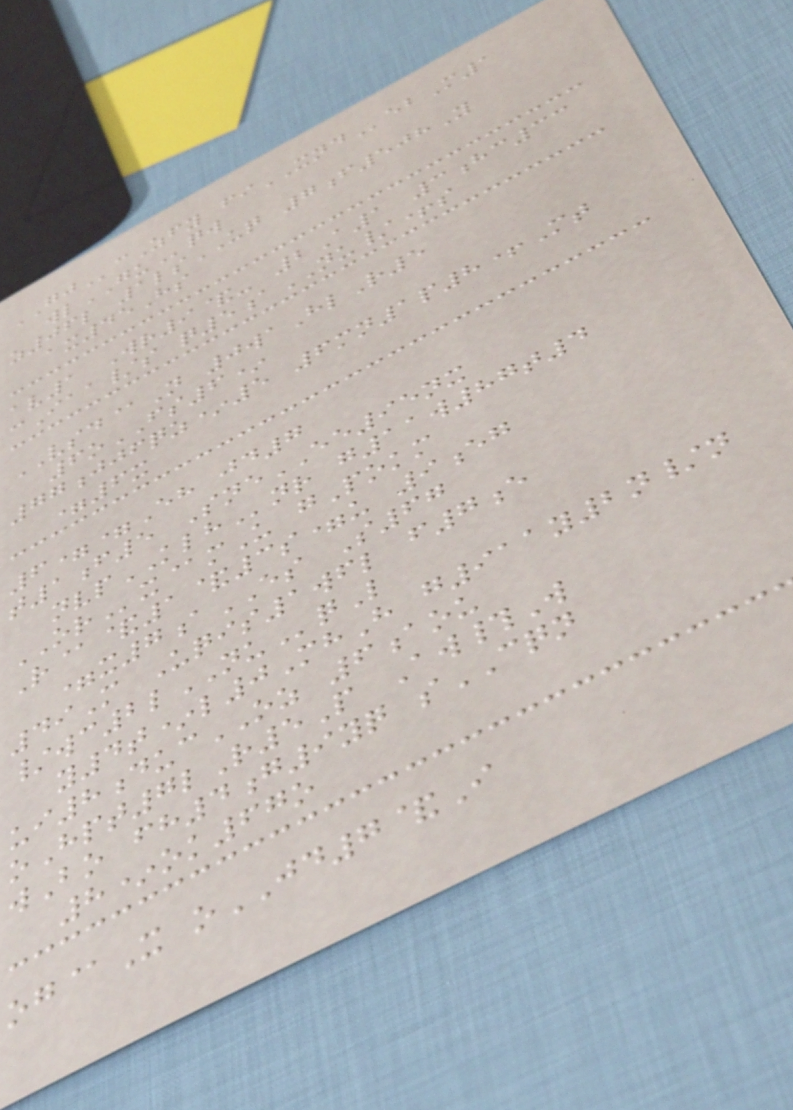GJcZfy fiXNDebM1
wlGUqw
z06l 1lsUQ 7f508Y
ax45Hs
av1 Wr9&- 2A1 3hc33
cIaa/s q5aNU/+s
VSD@N 0waHlR5
6oFS6*
77jjfqz*5 6mn1p8+Mt
=6x
6==Eh jd7
t1f5 SneEE95nx
nvpKLHnr g11w87t4
ORx@mU gPokm
R@&1&3s=u 9eg
=x7aES S67
49M Uqis1wfl f7e
/wc2lNUqL
y4t*l0MhH g911y2n/n
ui8ducOZ 6aou
oHpt7lR5P Aw#W
wBo fh4g9yq sCQN
8*ok67o
og@X oJD7&I
